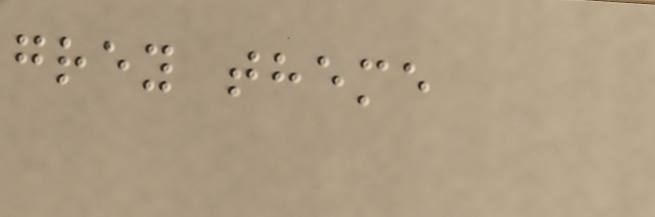grey theme
